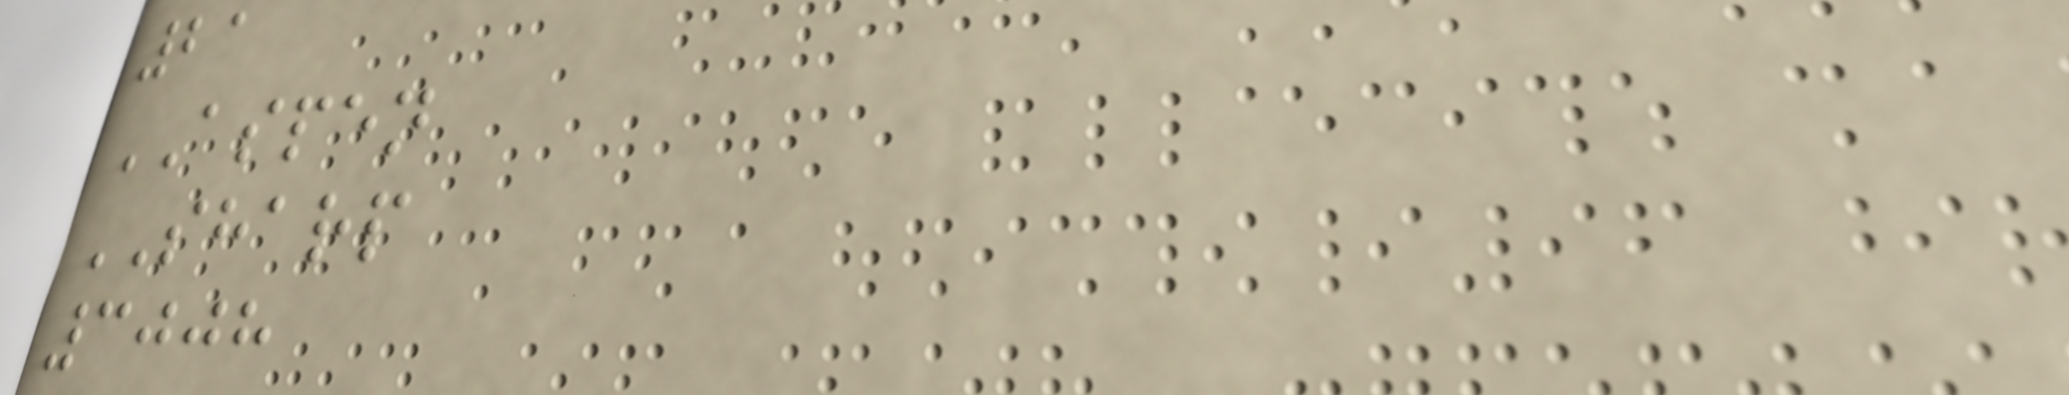21
ASPEN
SHARP
3008
